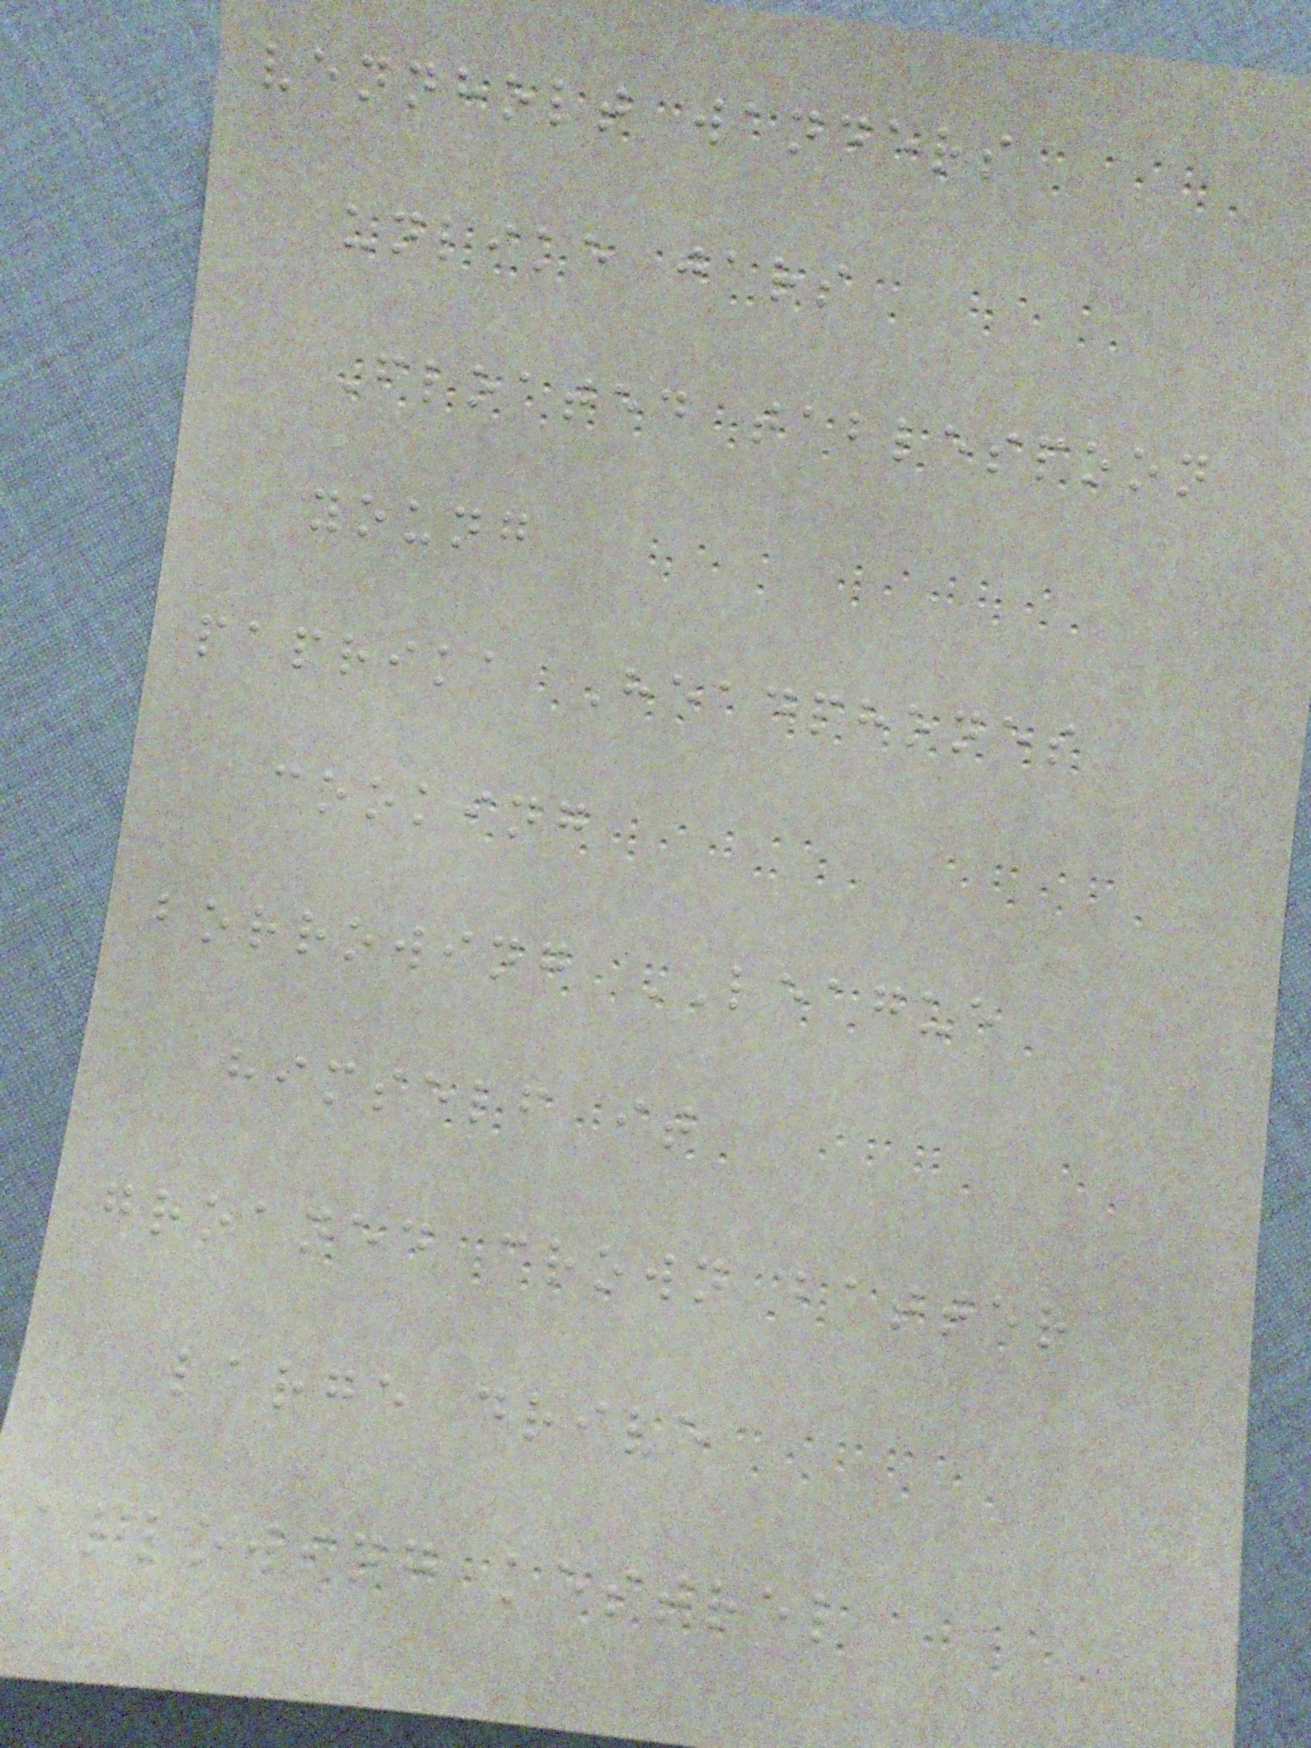vennholt wanders
unlike jars
Floated tablespoon
young
paprika Headphones
cooking
borrowing LEAGUE
himself it
groaned crown batter
large drive
allowing kestrel
